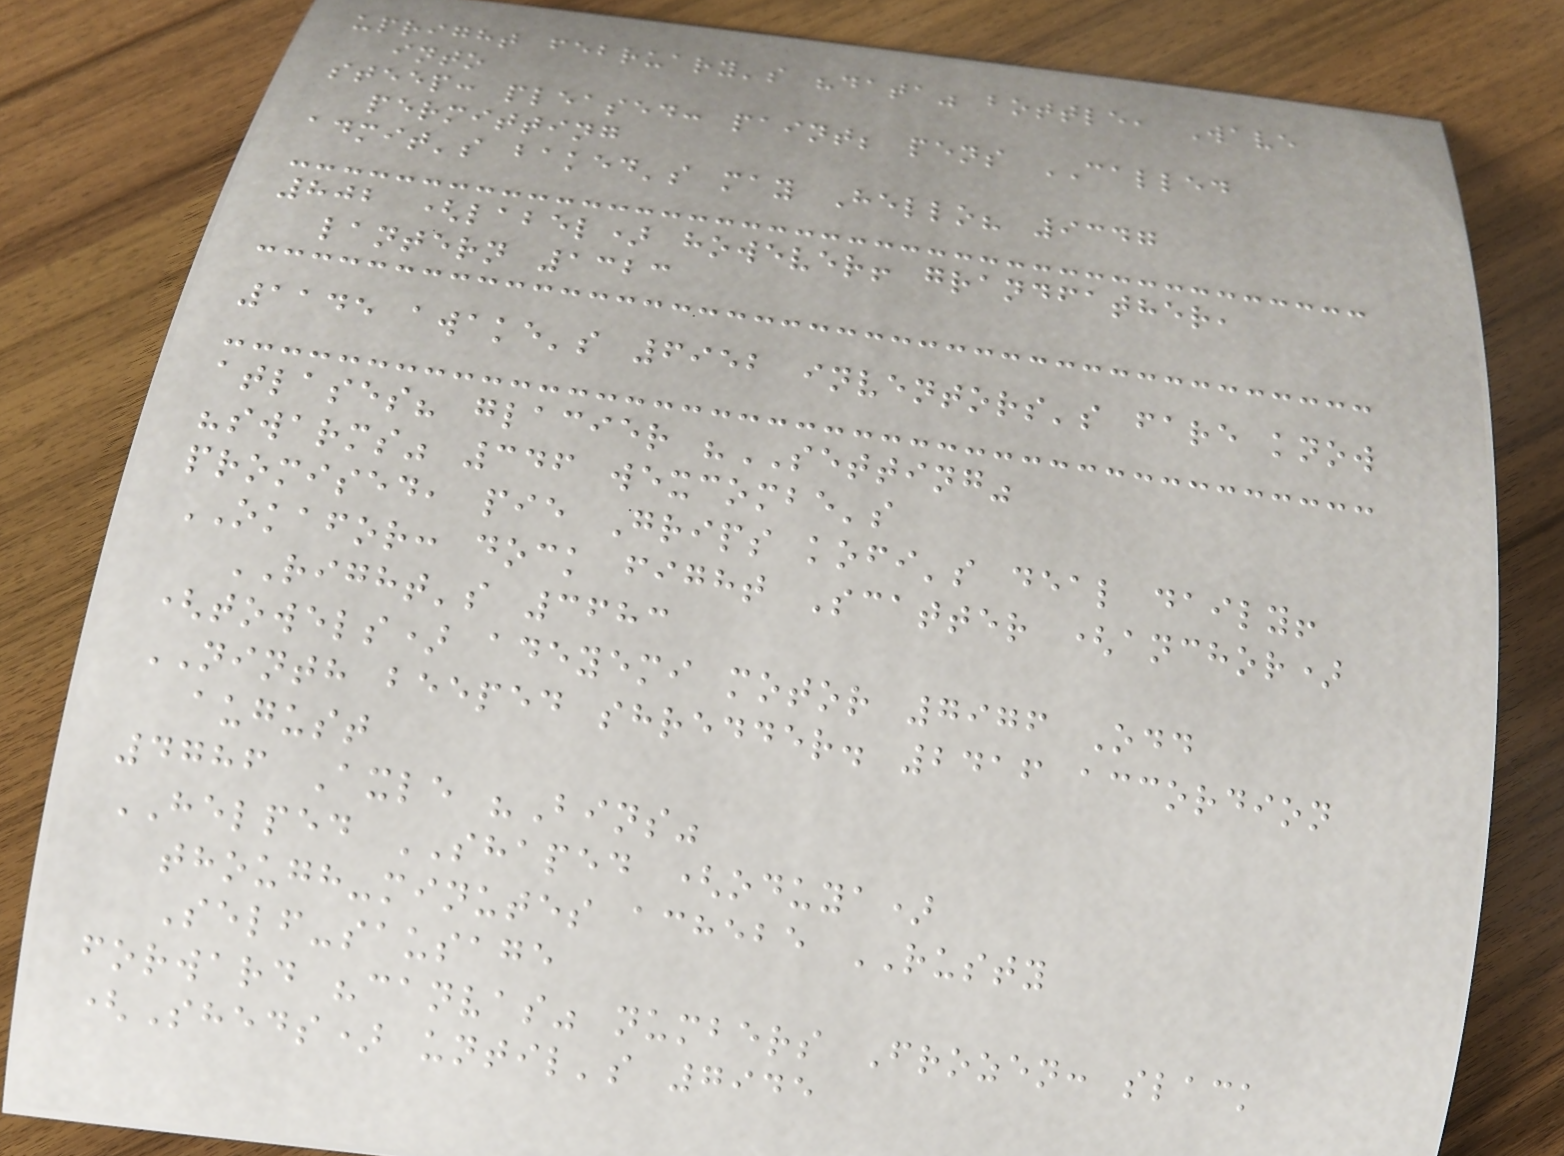upright february's "data" bottle, Wave
into
steep: pleased: paint; pens CALLED
permitting
admit's baked's may Hello? 9347
802 (label) however! grandfather,
lantern 1323
1145 awake's 6952 inventors's fare know
atlases? glacier "SETTING"
"swarms" 346 wexcombe's
promised, pie Grips kofi's deal daily!
OKAFOR: dock fight Scatter (anchor)
RIGHT's 3683
(towels) adeyemi motor 7976 Odd
NINTH beeped shredder. 2416 accordion
august
4786 Axle "Bins"
HELPED SHAPED (oduya)
though-minutes achebe RUSTY
Self-sausage
forward "canvas" numbers Frozen: slack
(Sheds) until's 7945
